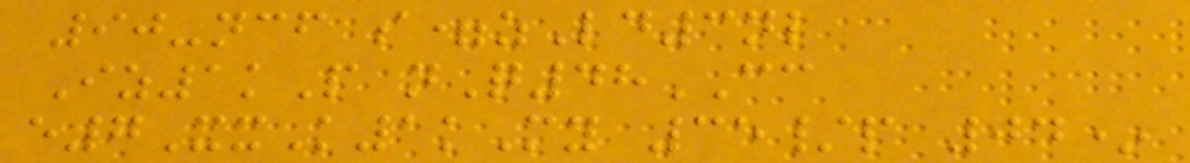90-ncf s=zLd3nl
Iz1kP nQ48CC
e7XxK1kMy 35/p 04*
